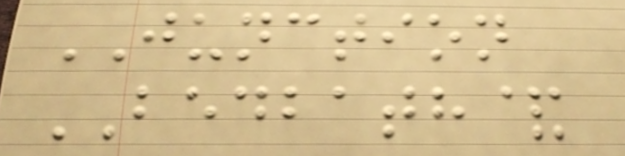JUNCTION
BEDBATH&
